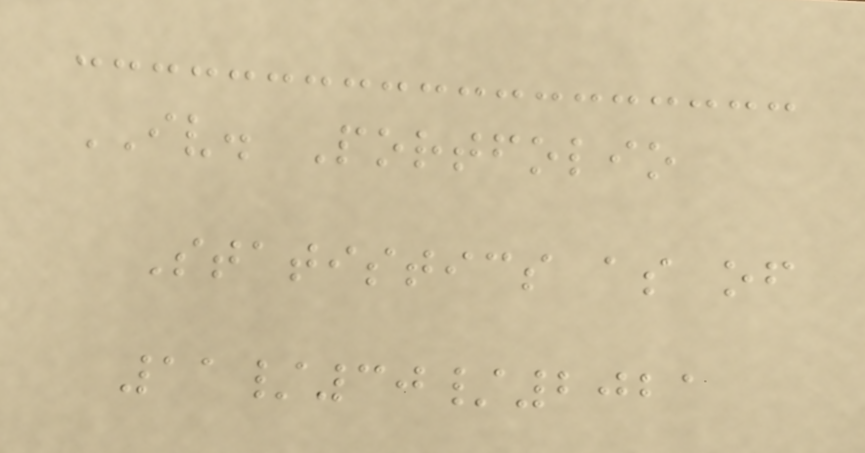IV. Portfolio
Statistics as of
11/30/2021
